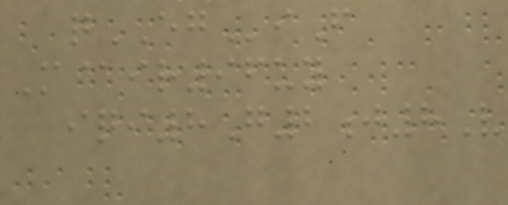qEGiF
M@ir96uy
iqi8G2j8V
